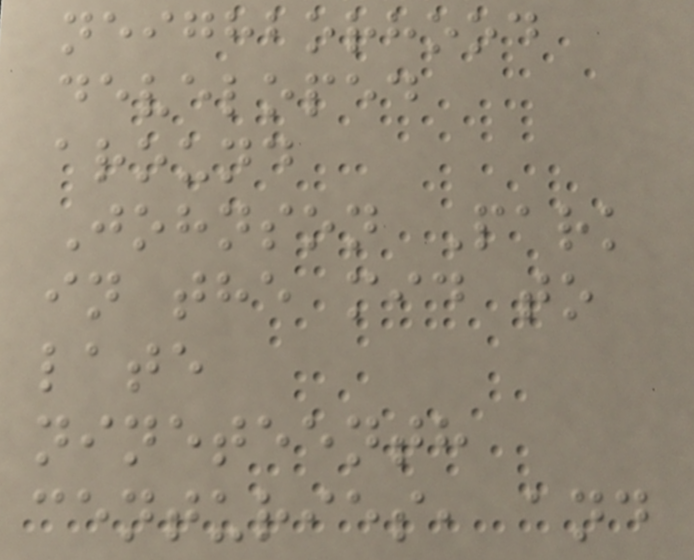neighborhood
developed
around
Johnson Park
in the mid to
late
nineteenth
centuries, and
